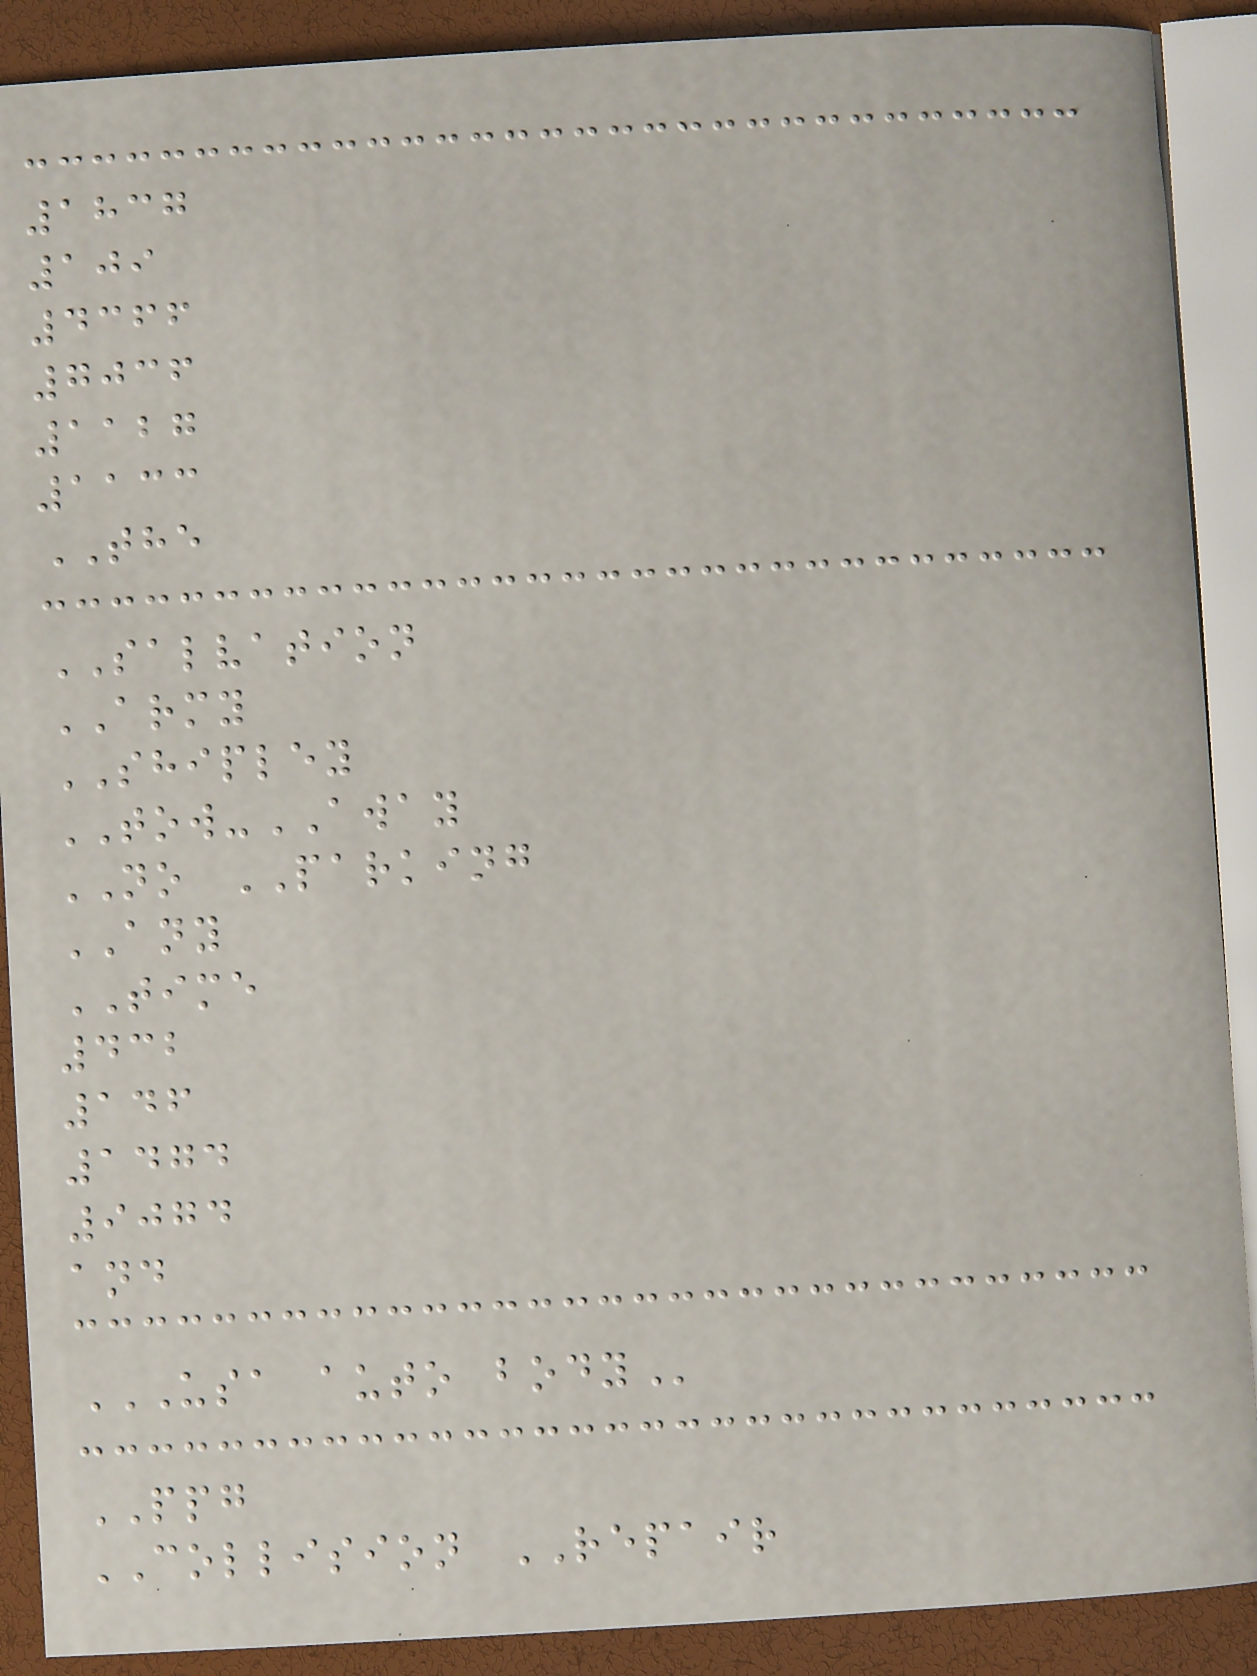1837
109
4366
7036
1127
1133
THE
SALVATION
ARMY
SHIPLEY
TOW-AWAY
NO PARKING
ANY
TIME
432
146
1474
9074
and
USA AUTO BODY
PPG
COLLISION REPAIR
